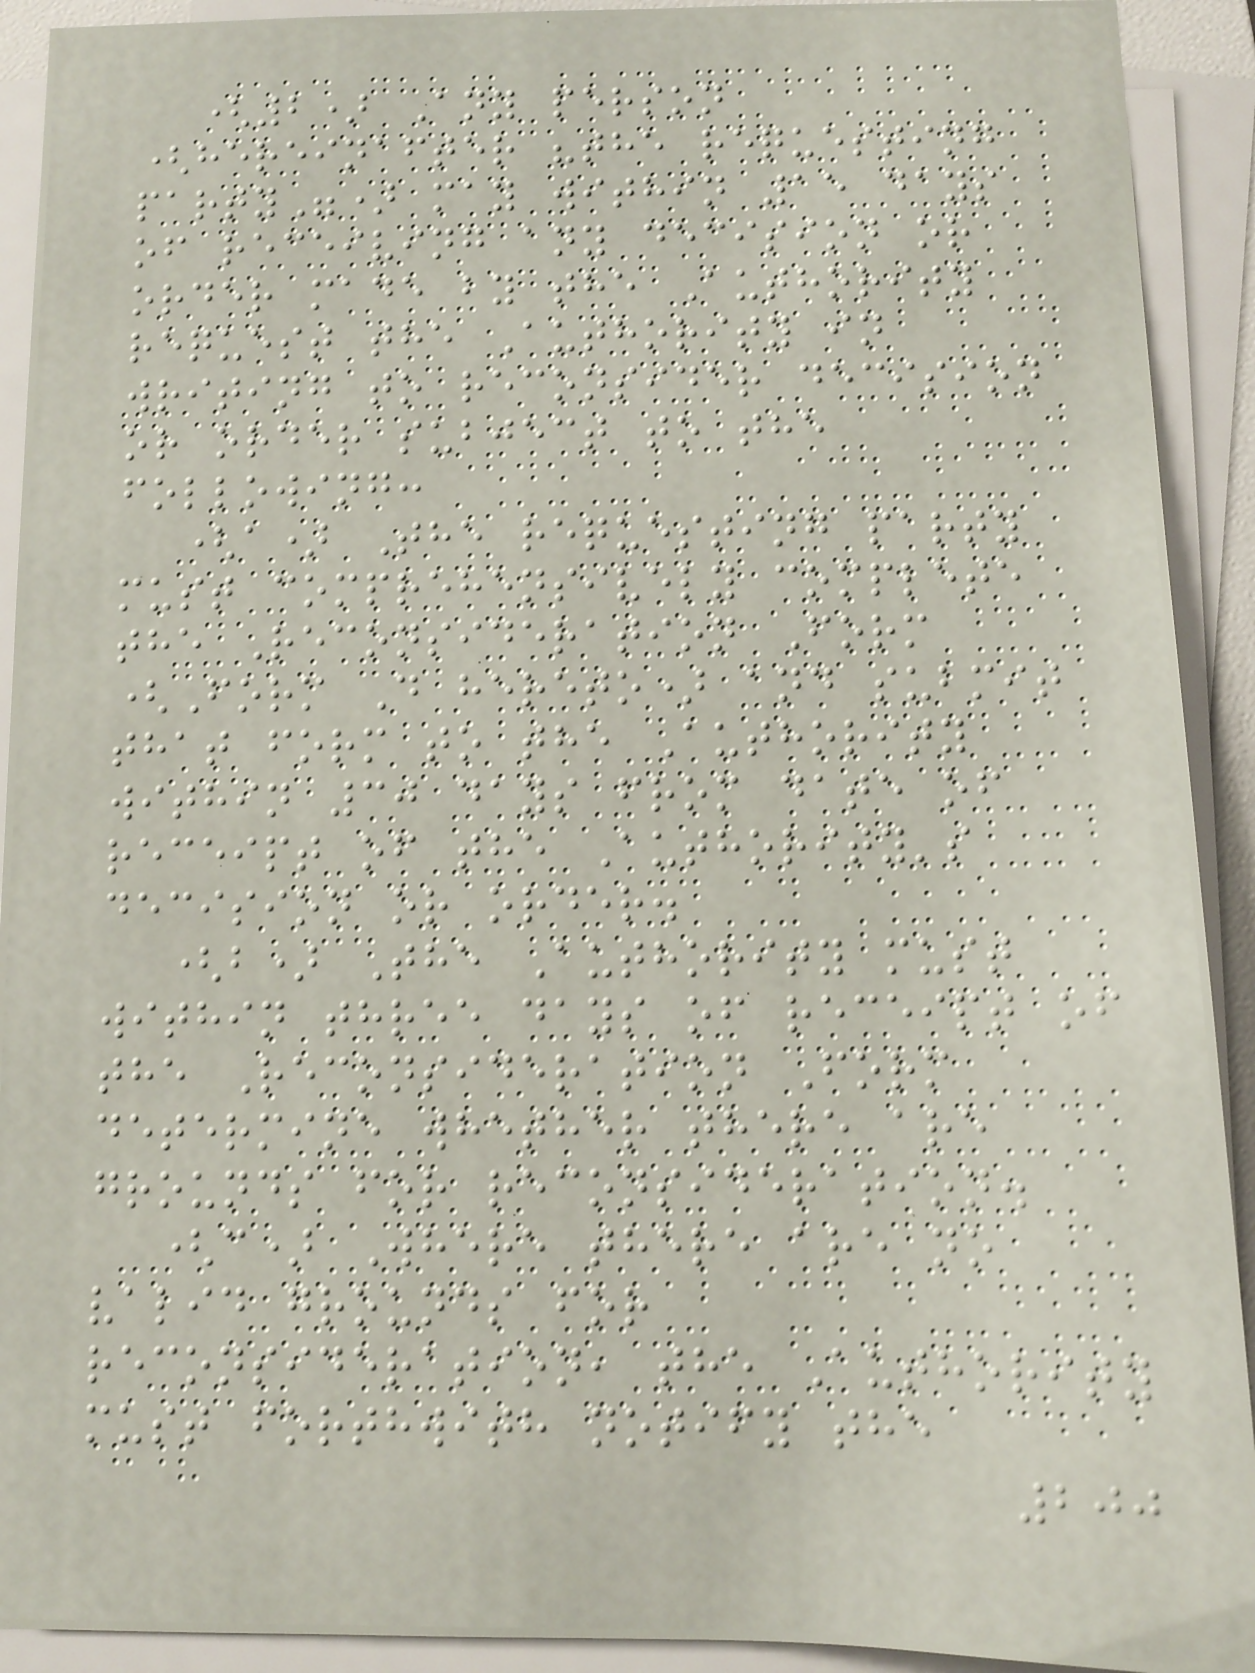(2) Any person
(hereinafter "the requesting
party") may within 15 days
of receiving any decision or
order made by the Authority
request the Authority in
writing to reconsider decision
or order subject to the
following:
(a) The requesting party
must comprehensively complete
the Reconsideration Form
(Form D hereto) and submit
that form to the Authority
within 30 days from date of
receipt of the Authority's
decision or order.
(b) The Authority must
within three days of receipt of
the Reconsideration Form
determine whether there are
grounds for reconsideration.
(c) Where there are no
valid grounds for
reconsideration, the Authority
must forthwith notify the
200
